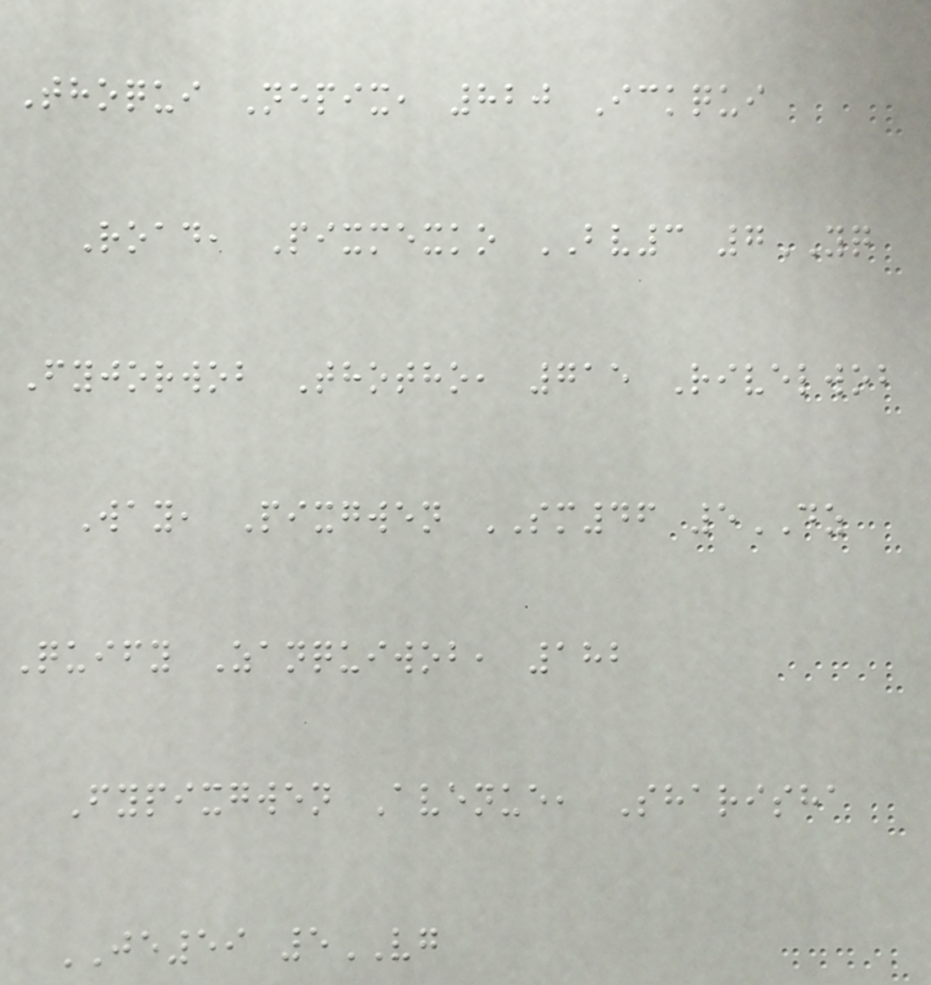Thoqui Nepix, 820 Ickqui
Road, Pixmexko BV3 7YQ
Fyjorwob Thotho, 715 Rivelwob
Way, Pixgwen SM46 5DZ
Quify Zanquiwob, 182
Fypixgwen Avenue, Sharisha
JE59 5VG
